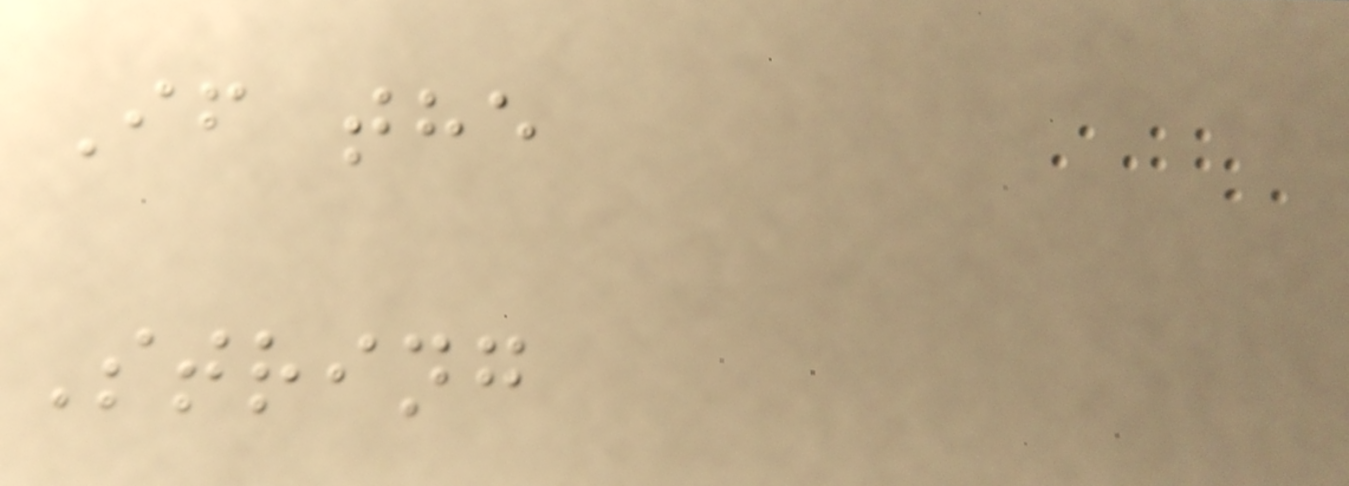If the
String
